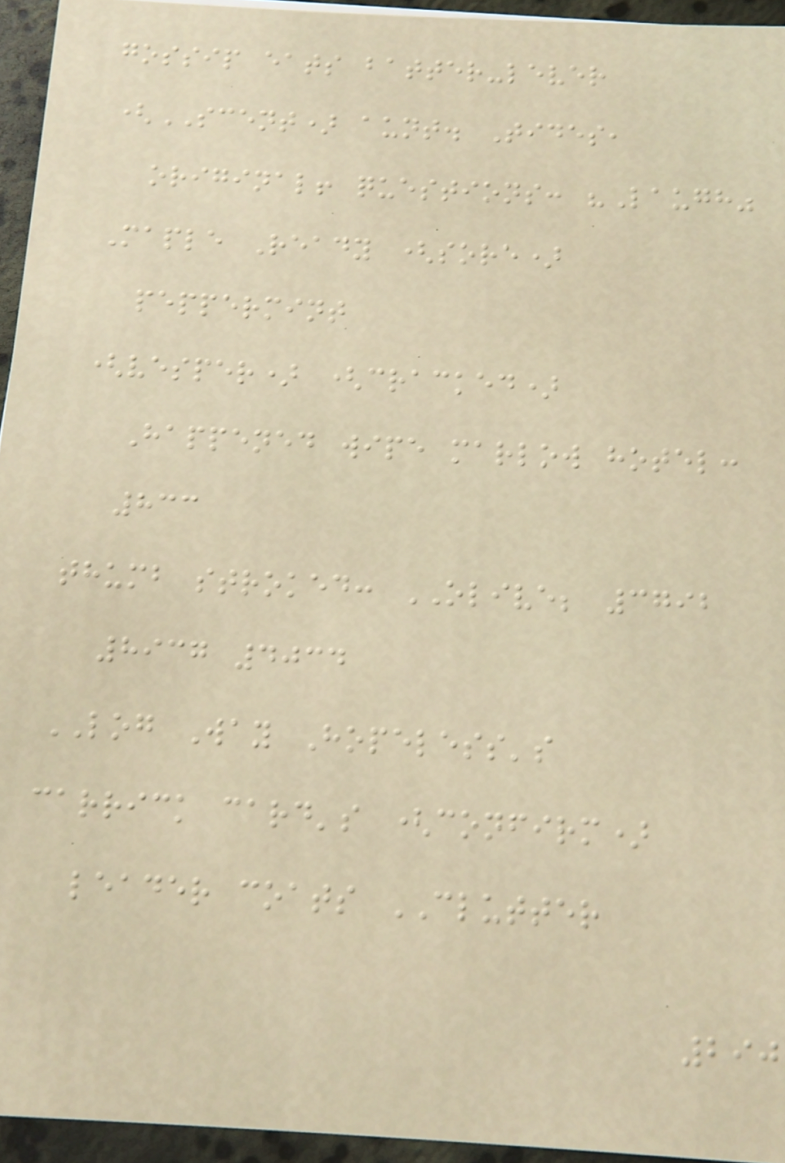gossip eats batter-lever
(SCENT) aunt. Tides,
original! questions: "Laugh"
Maple Ready (sore)
peppermint
(vesper) (cracked)
Happened wipe marlow hotel:
833
thumb stroked: OLIVE; 3792
8937 4034
LOG Way Hopeless's
carrick card's (confirm)
leader coats CLUTTER
290
